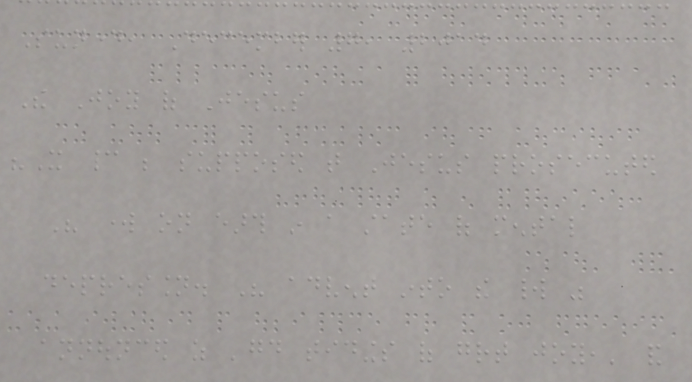Sunday, December 7, 2014
The Joy of Jesus
"It cannot be supposed that Jesus prosecuted
His work on earth in a state of mental
depression. His advent into the world was
announced as 'good tidings of great joy,' and
